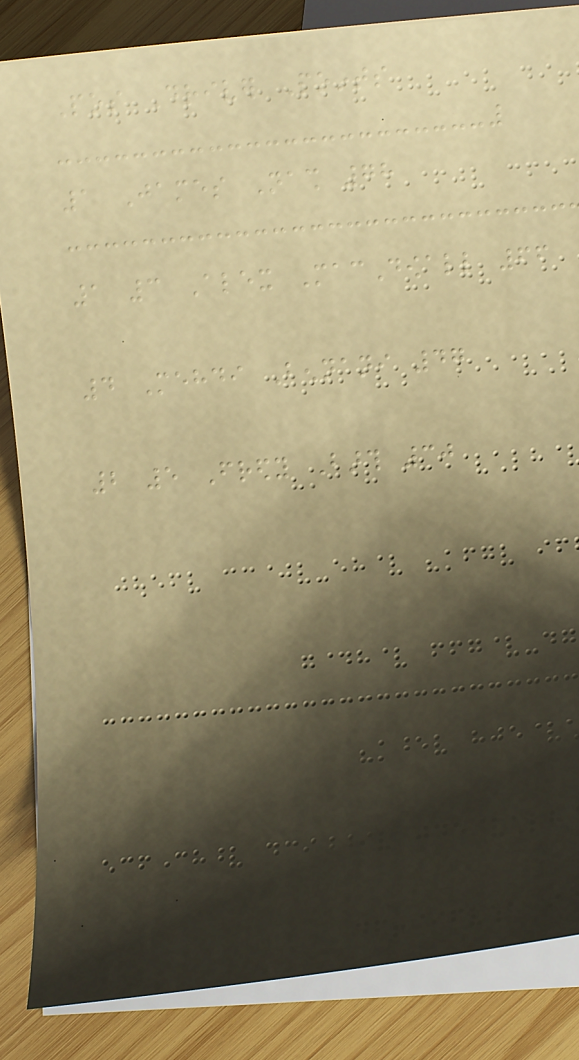Pos Driver Points
1 James Nash 78
1 3 Alex MacDowall 66
4 Mehdi Bennani 47
2 5 Fredy Barth 30
